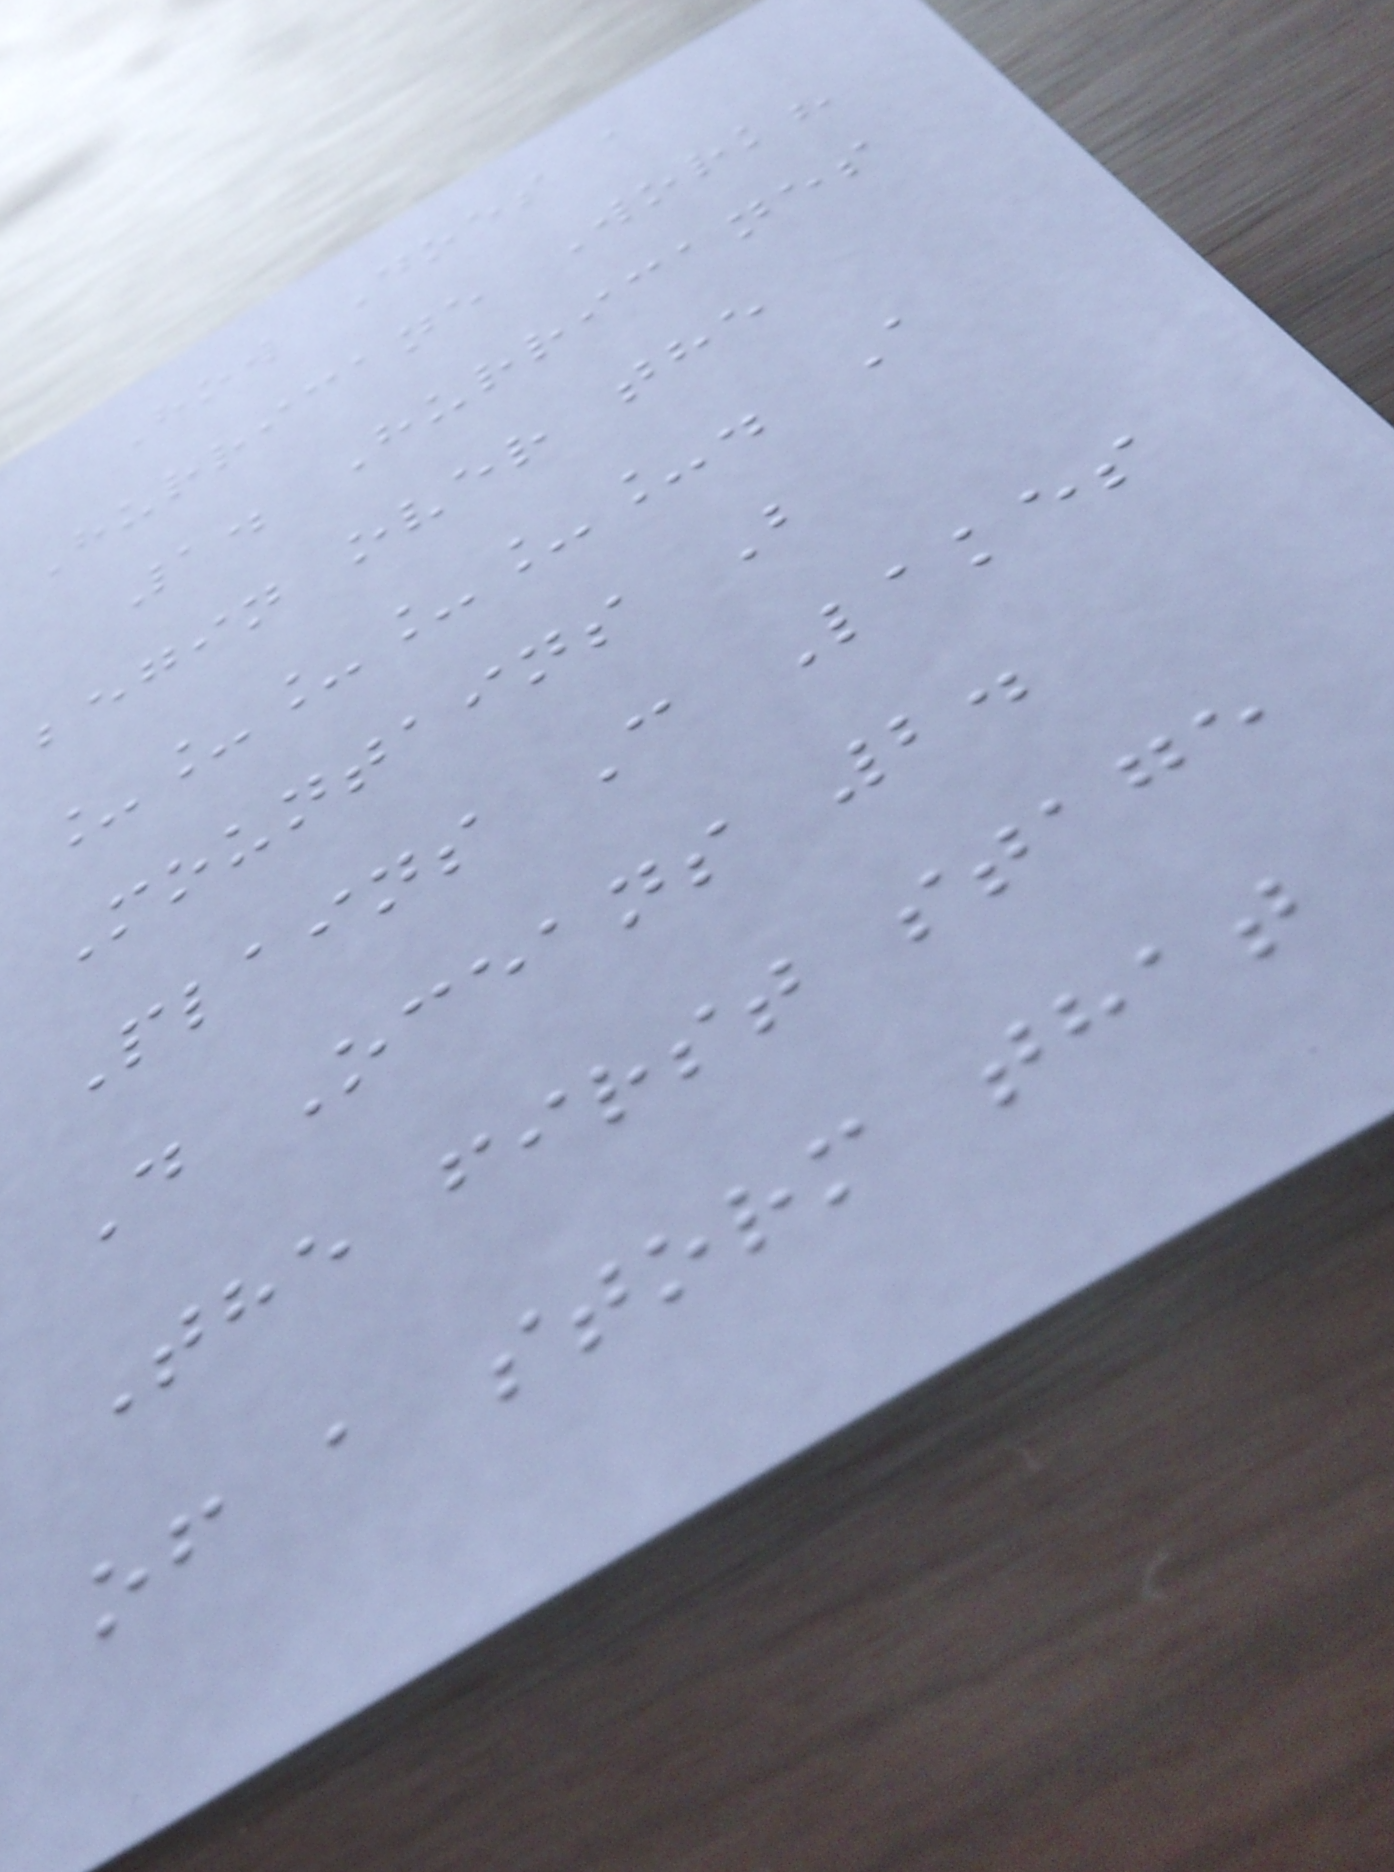How Does a
Hurricane Work?
1. Hurricanes
begin over the
______. A
Mountains B
Plains C Lakes
D Oceans 2.
The first stage
of a storm that
